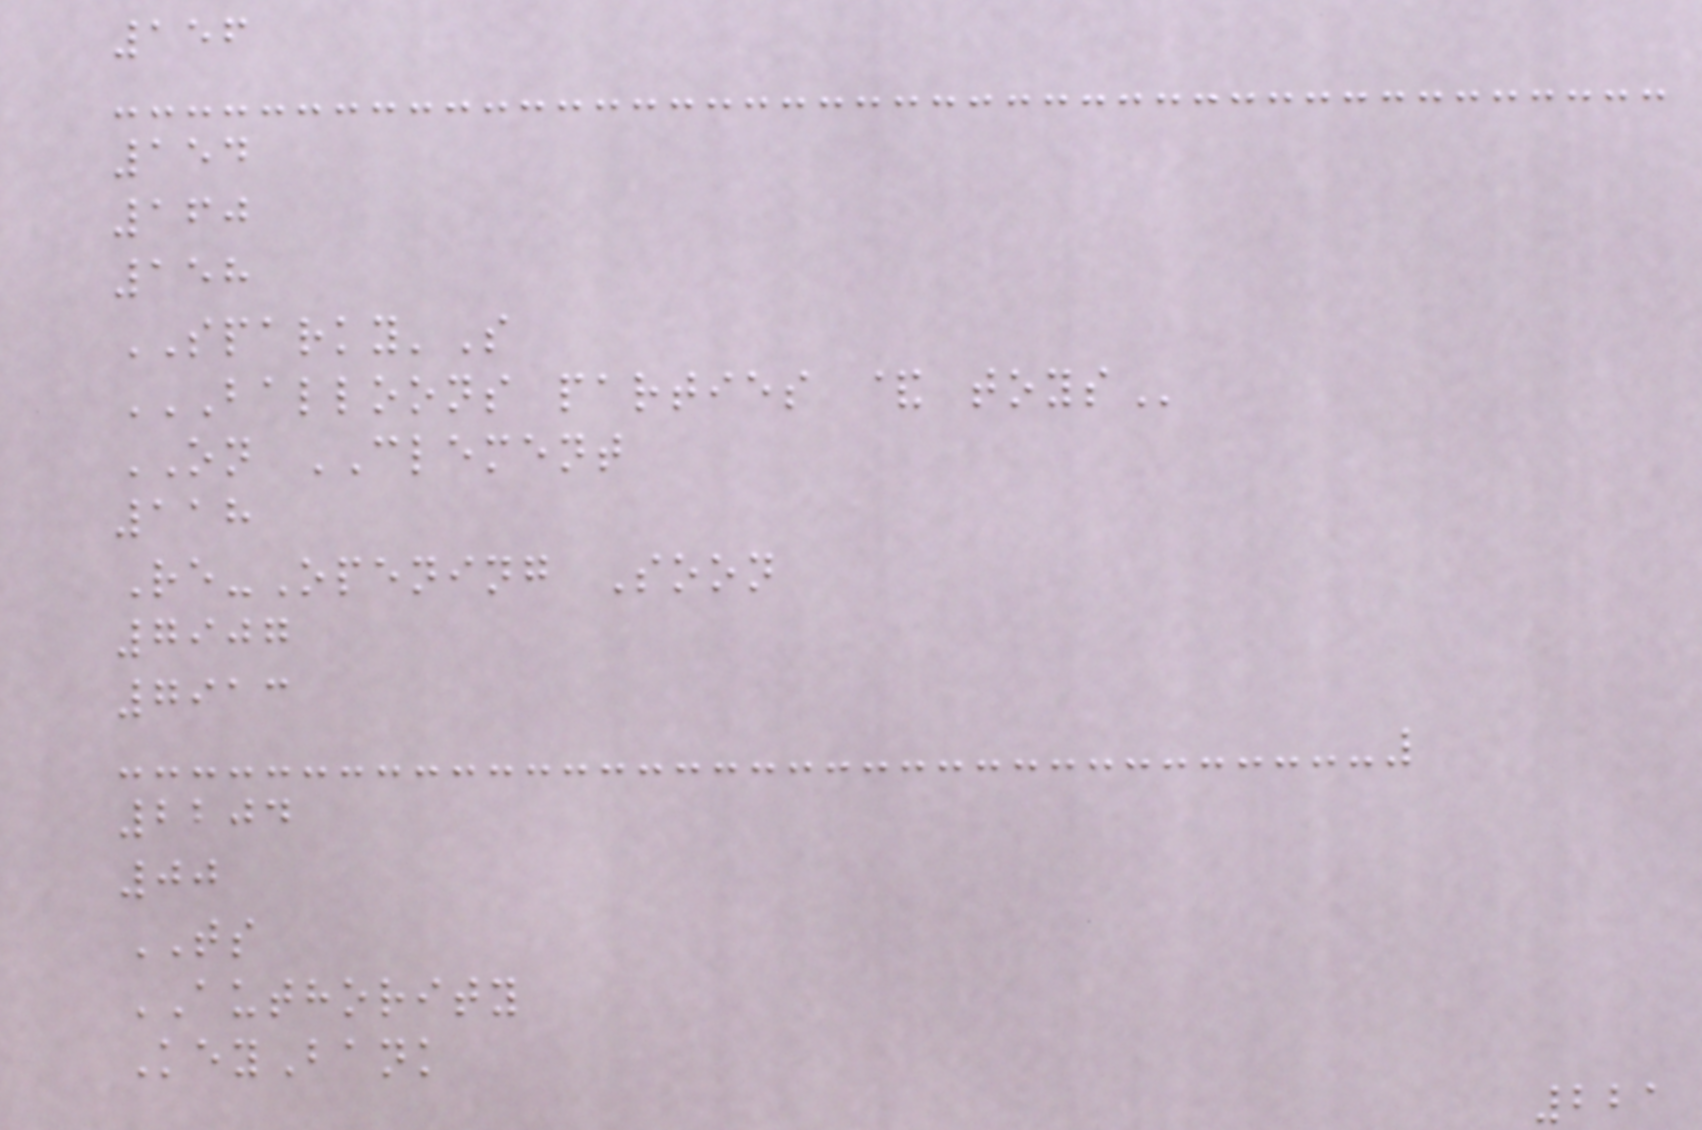156
154
160
158
SPARKY'S
BALLOONS PARTIES & TOYS
ON CLEMENT
118
Re-Opening Soon
7907
7913
2204
00
TS
AUTHORITY
KeyBank
221
